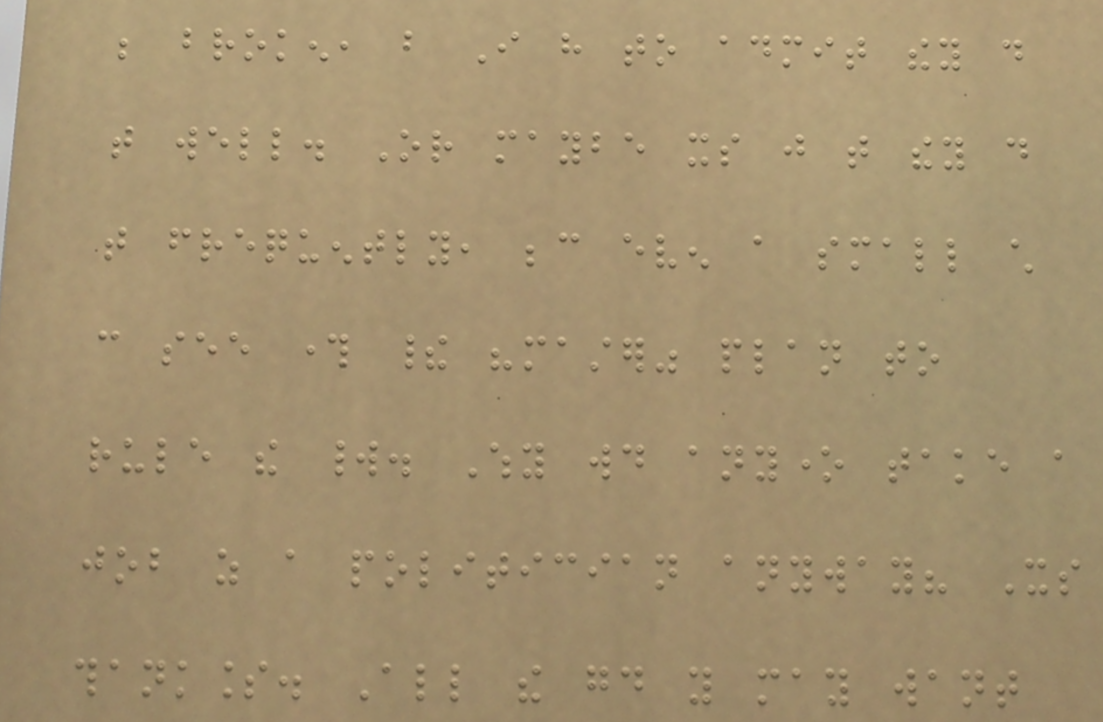be broken, but I have to admit they do
that well. Or maybe its just that they do
that frequently, because even a small child
can see through their "master" plan to
rule the world. Why would anyone take a
job as a politician anyway? Its
thankless. All the good you may want
